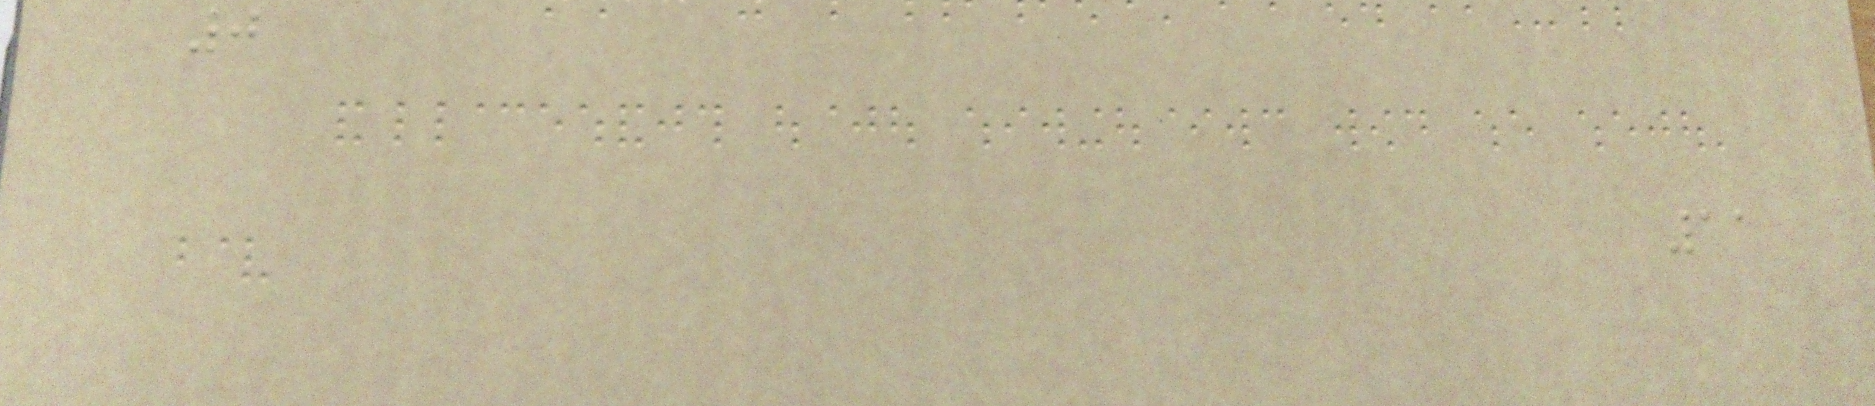0
11
